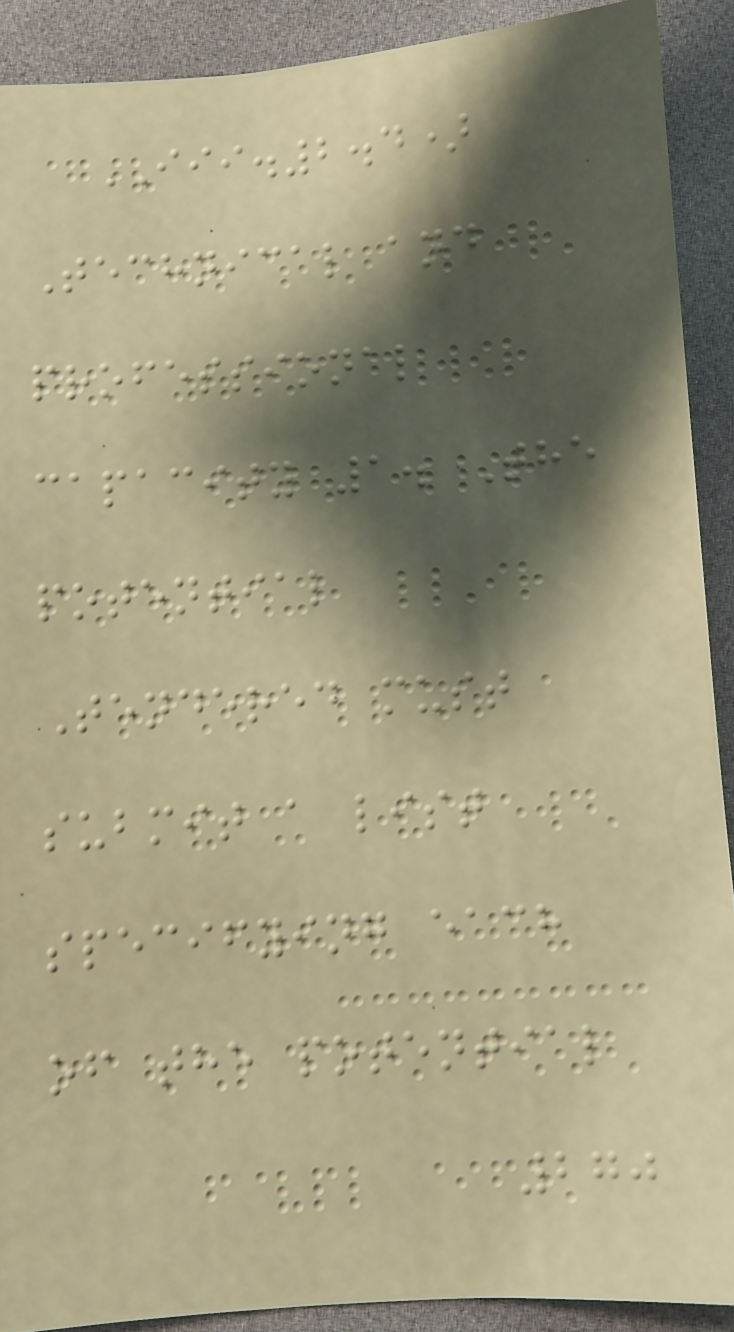III.2.4)
Technical and
professional
capacity 1. The
potential
Tendered must
submit a list
specifying each
of the potential
270
